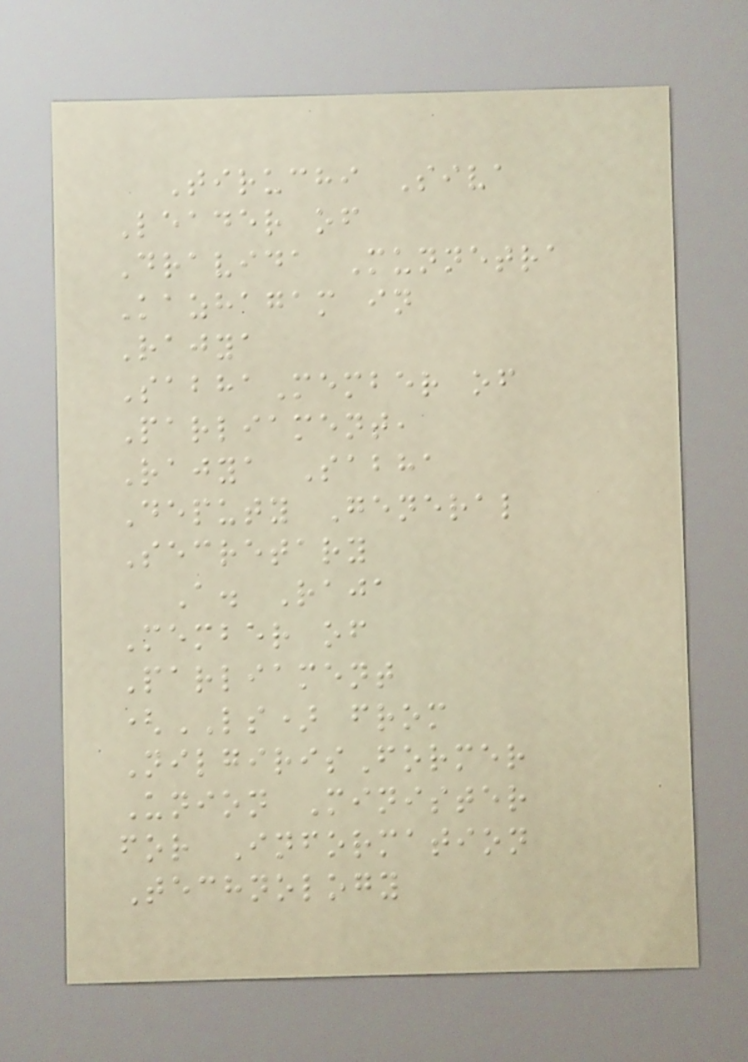Tiruchi Siva
Leader of
Dravida Munnetra
Kazhagam in
Rajya
SabhaMember of
Parliament,
Rajya Sabha
Deputy General
Secretary
A. Raja
Member of
Parliament
(LS) from
NilgirisFormer
Union Minister
for Information
Technology
